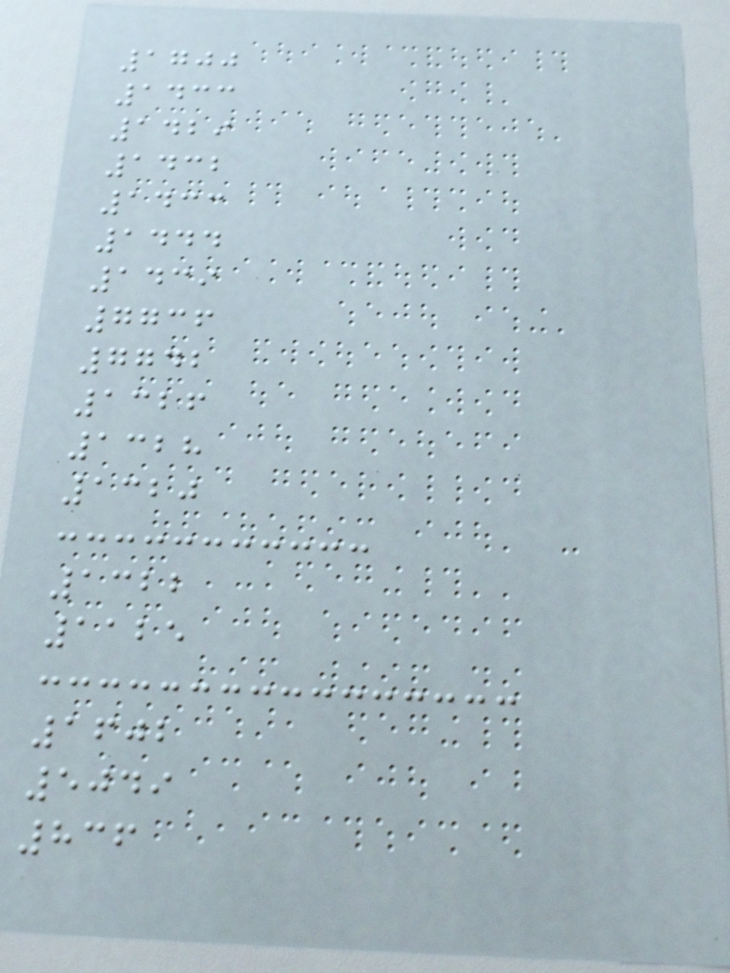1700
1433
1429
1432
1433
1444
1439
7736
7742
1326
1328
1320
1322
1125
1602
5049
836
